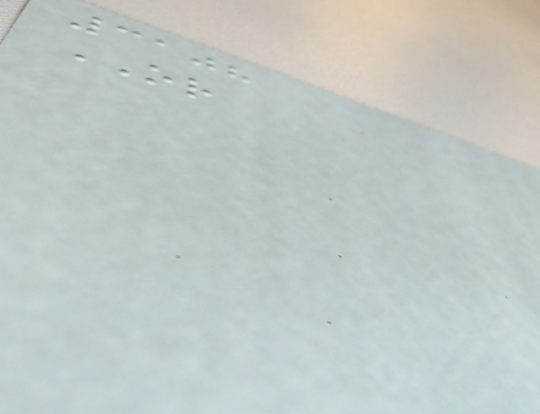3108
OR
